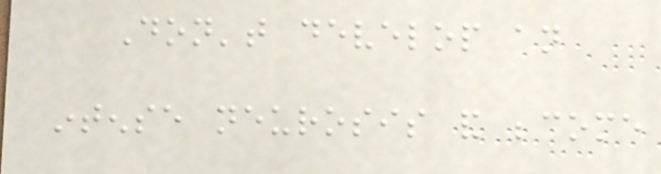Don't develop an
intense neurosis and become
